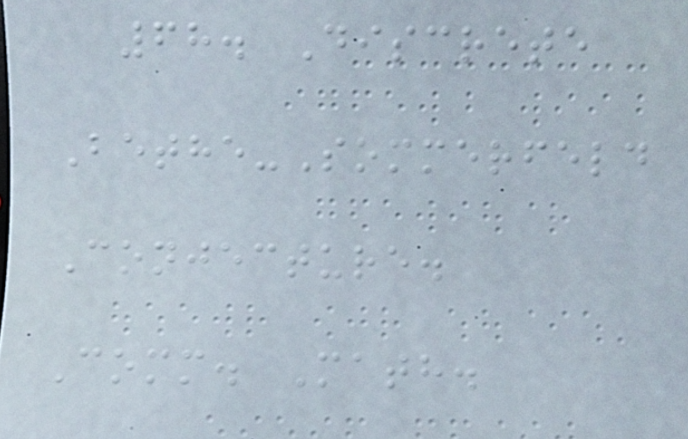68. Discrete
Bethe-Sommerfeld
Conjecture.
Comm. Math.
